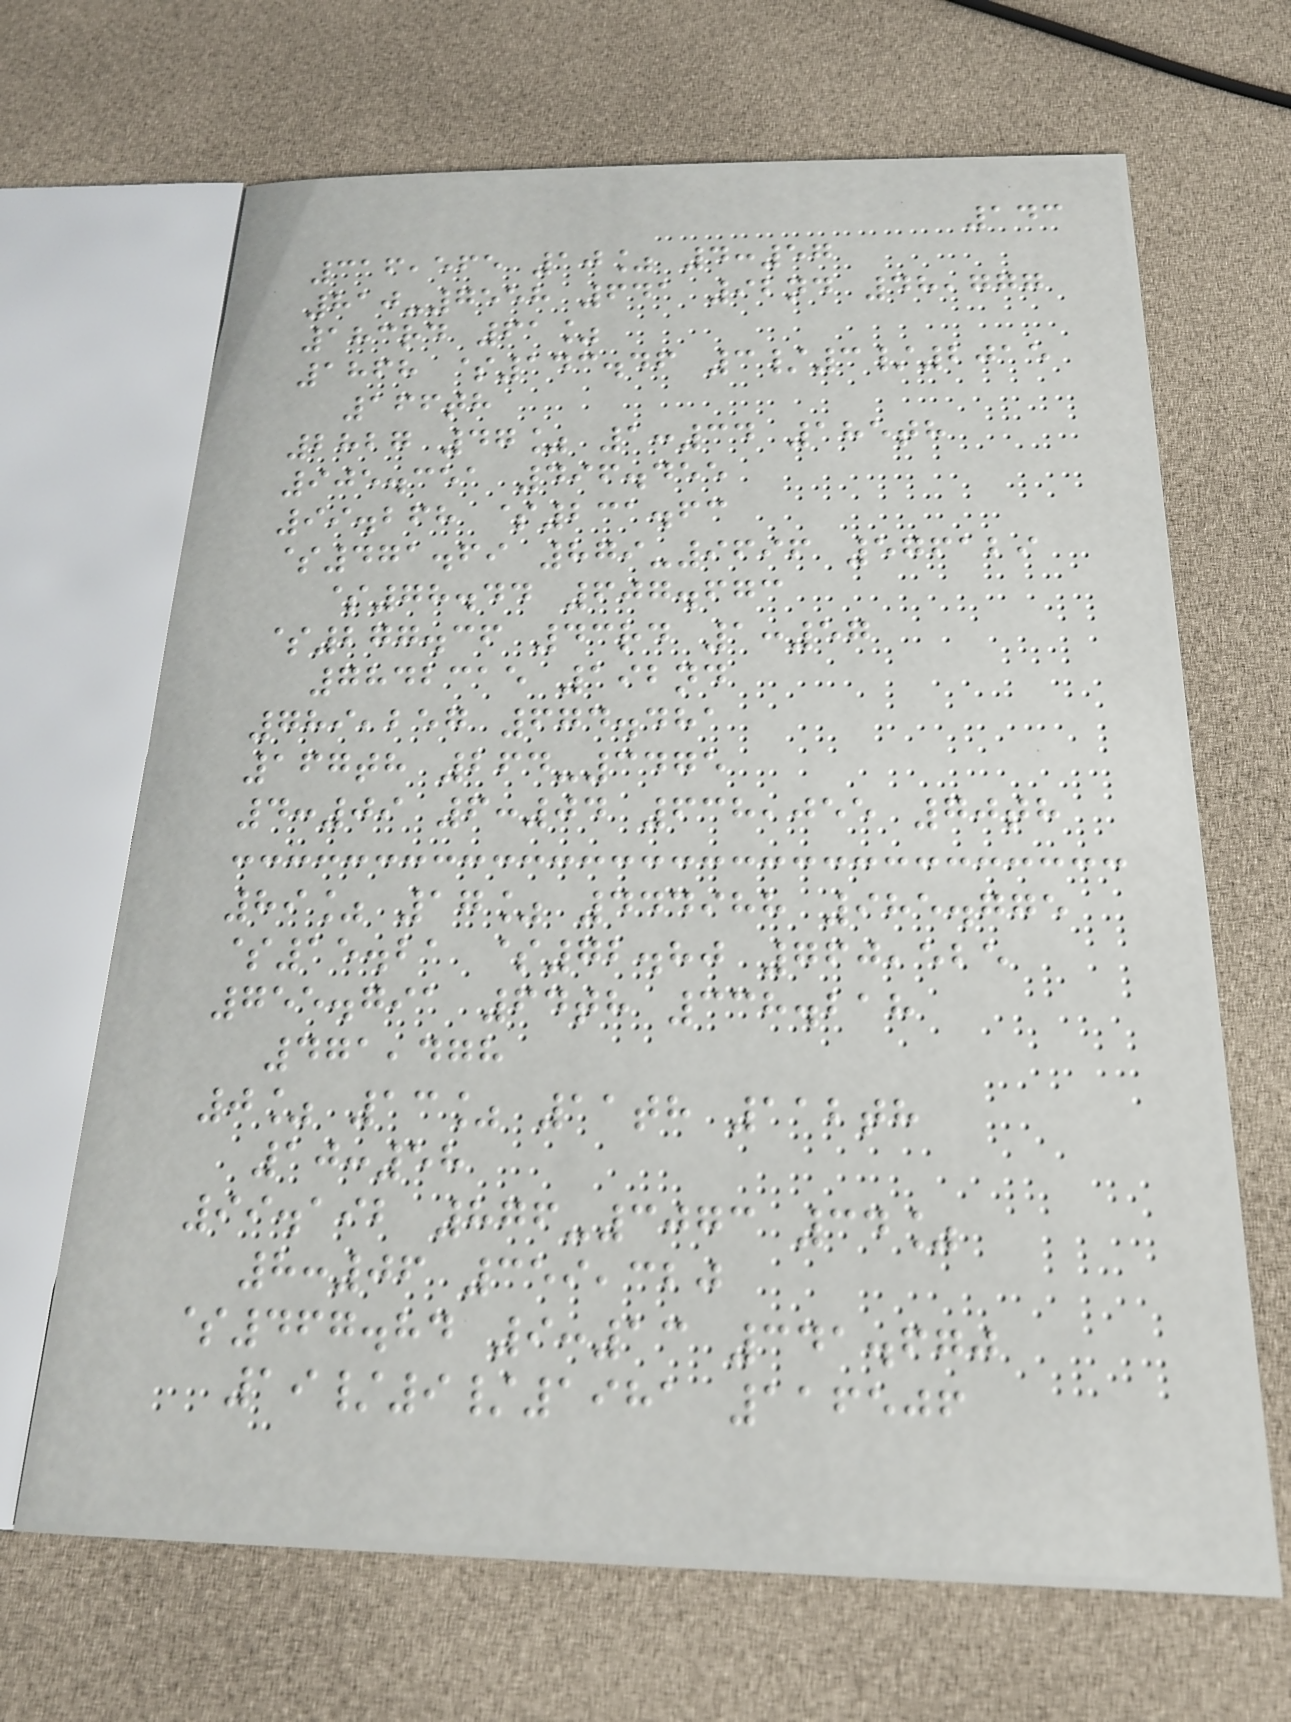143
316,565 10% 4:57
810-7558 641 92nd 48,777
183rd 61%
1868 $143.46 3/3/2015
166th
2827 47% 1:34 185th
905.351 496.455
99.268 $231.63
$471.69 879-9696 576129
$78.44 607.673
$277.36 43rd 1:57
7842315 192nd
789,257 674.481
167th 264-3475
4:09 6:04 638,055 70th
89% 17% 444988 985.775
$15.21 $72.80 760,525
755.791 64th 338.218
471,478
0% 13% 11th 112th
10:58
99.192 876-3073 34%
8:06 359,320
$467.84 9:13 341.670
19/9/1981 116506
